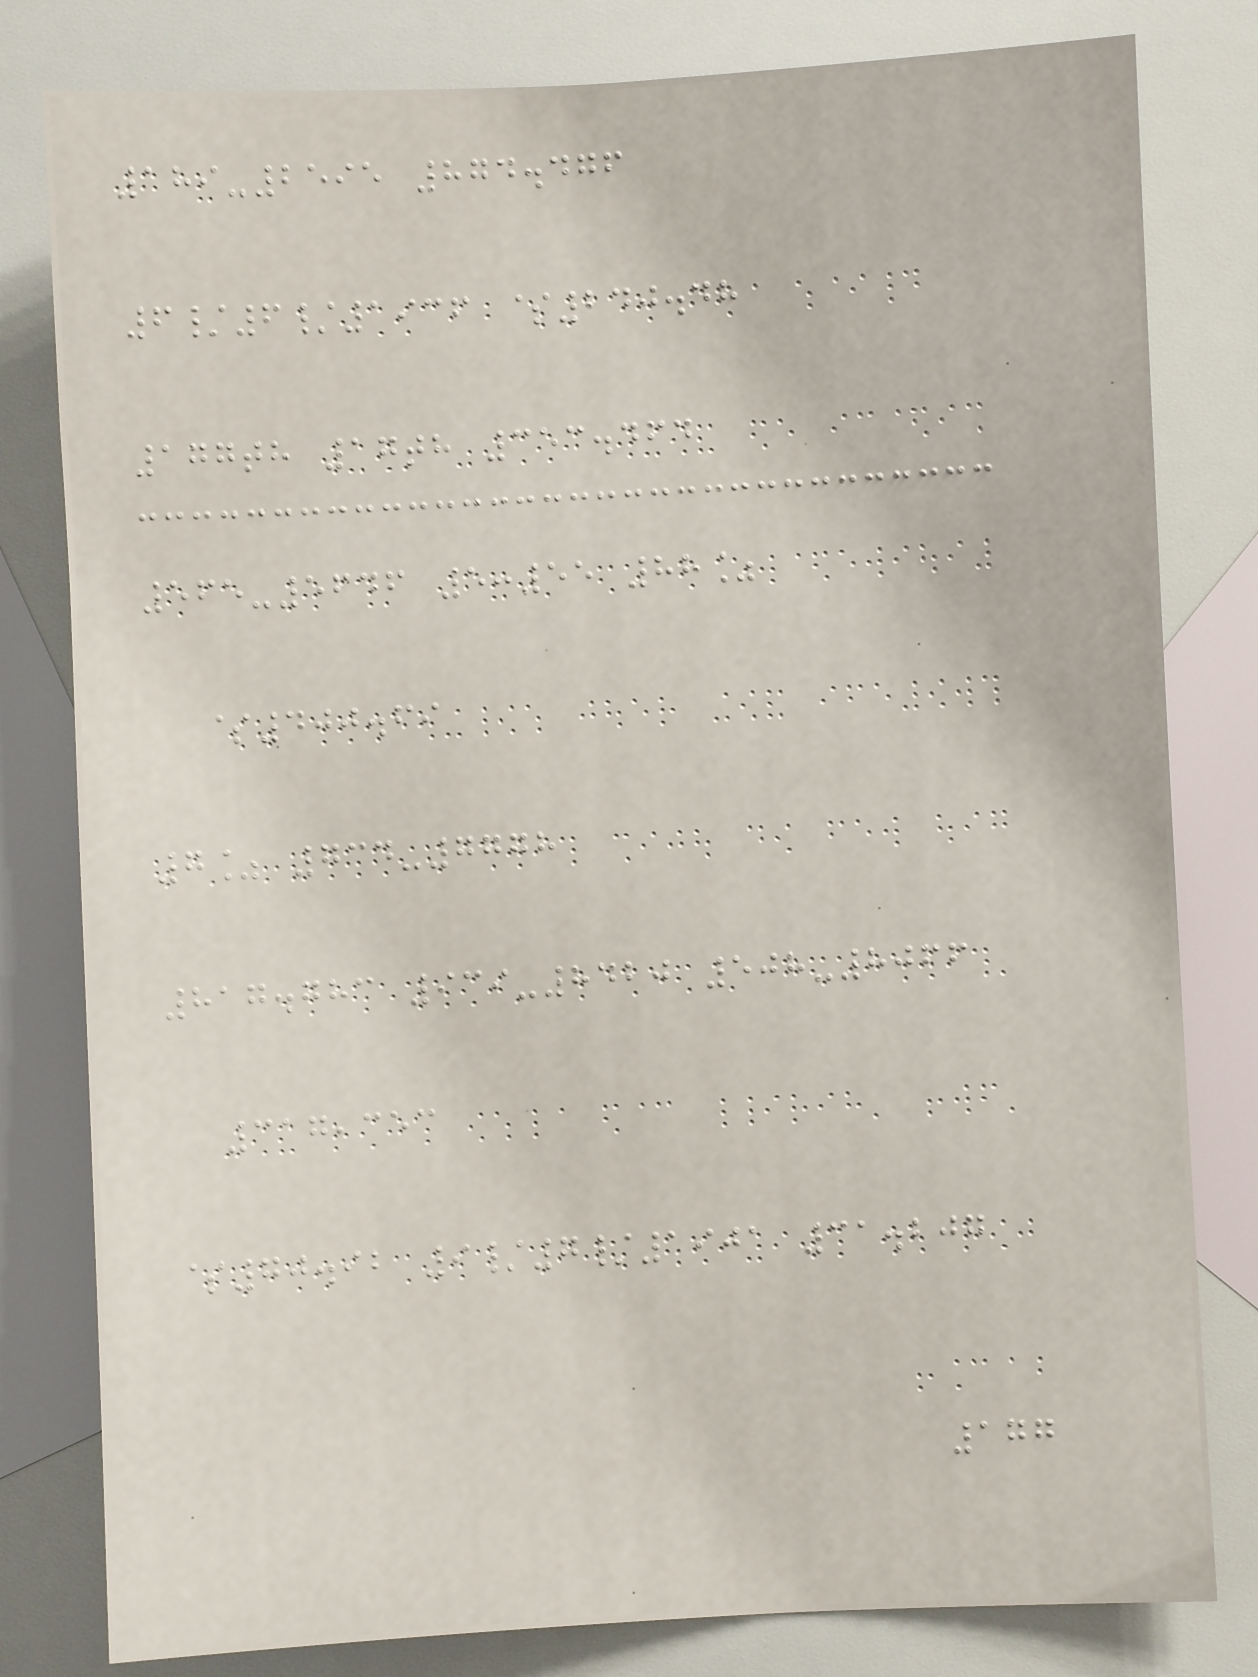189-2595 874.476
6/6/1936 $240.48
177th 17th 353.464
565-5646 5:55 88%
$400.69
7% 734-7778
817.783 939-8420 508-8066
317,353
$70.92 9/7/1901 31.207
177
